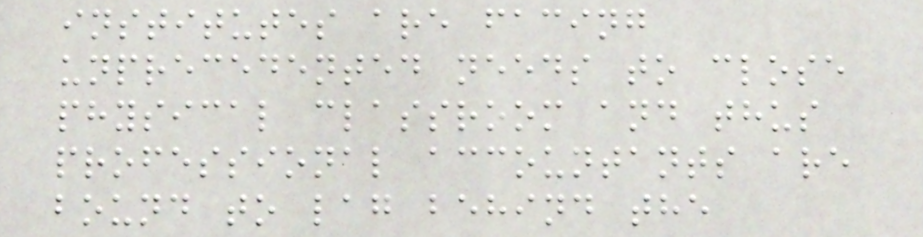institutes are facing
unprecedented needs to close
physical classroom and thus
professional accountants are
bound to lag behind the
